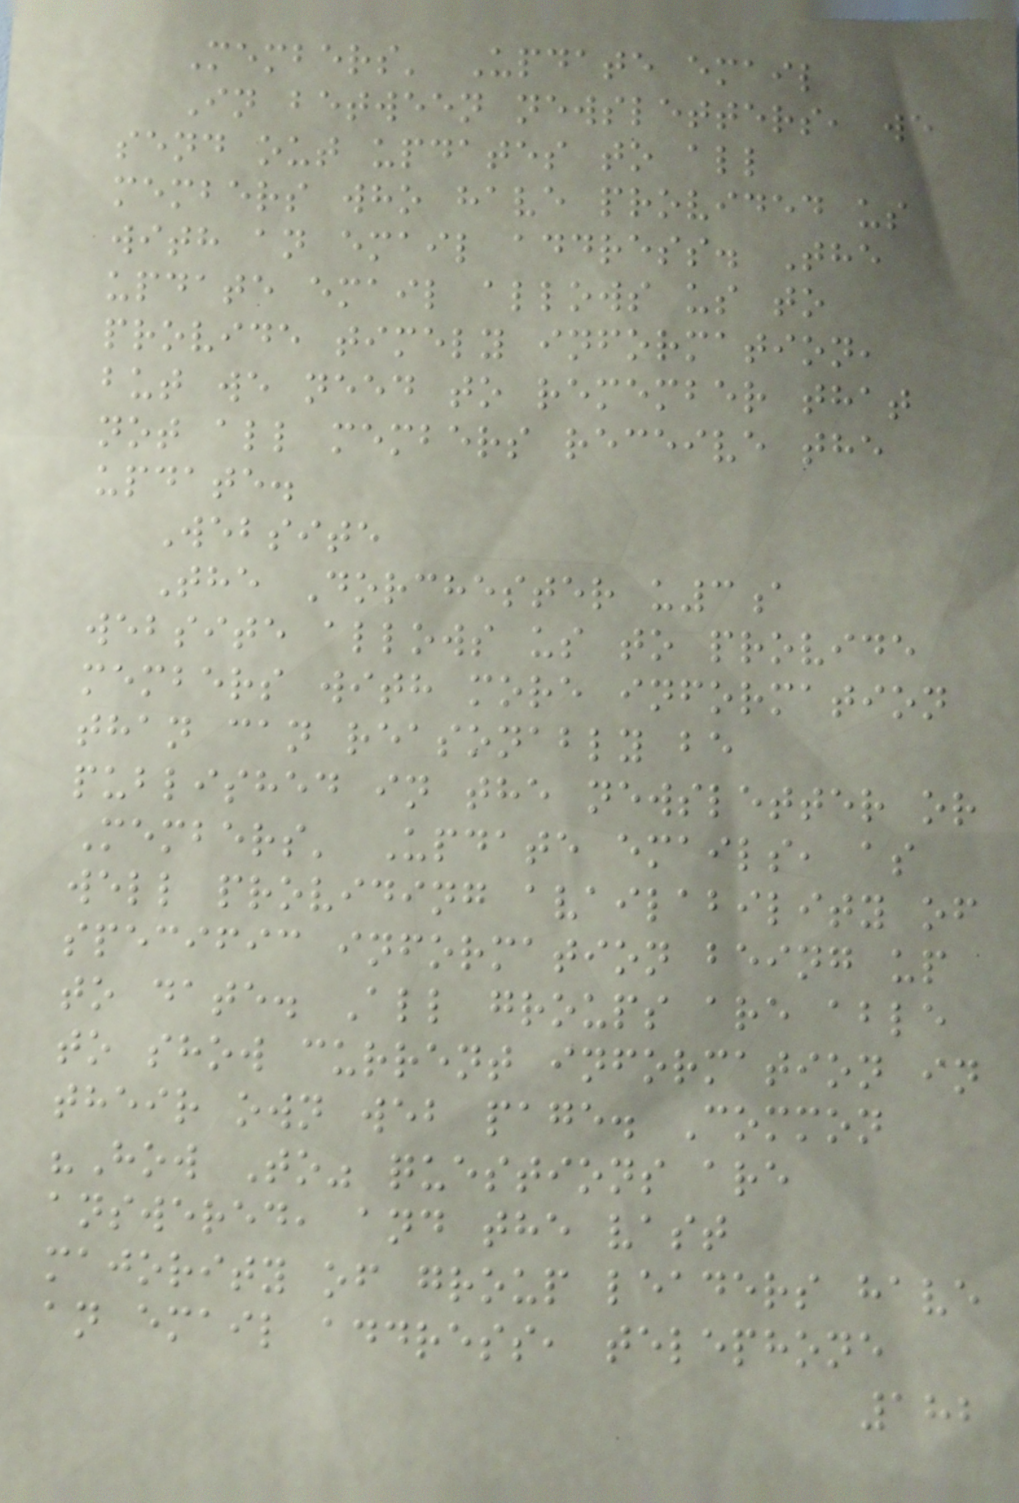Members' Update email
In between newsletters, we
send out updates to all
members who have provided us
with an email address. The
update email allows us to
provide timely information,
but we need to remember that
not all members receive the
update.
Website
The Dorchester u3a
website allows us to provide
members with more information
than can reasonably be
published in the newsletter or
Members' Update emails, as
well providing availability of
specific information being up
to date. All groups are able
to show current information in
their own web page. Common
"How To" questions are
answered, and the vast
majority of group leaders have
an email address, telephone
182
